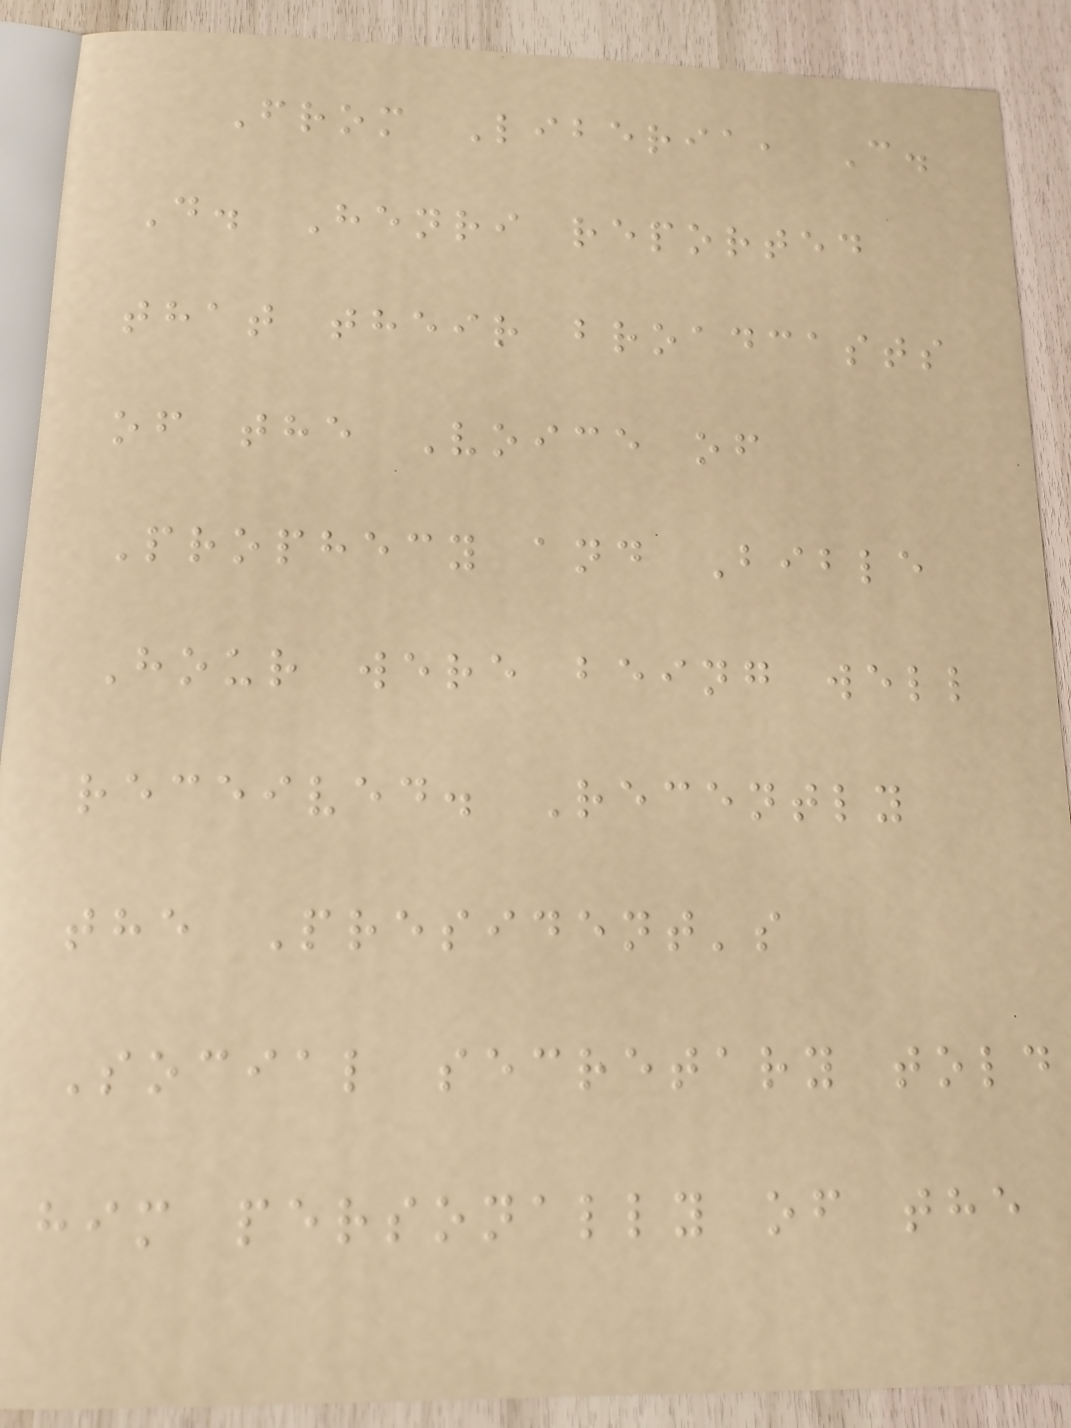From Liberia, C.
D. Henri reported
that their broadcasts
of the Voice of
Prophecy and Bible
Hour were being well
received. Recently
the President's
Social secretary told
him personally of the
